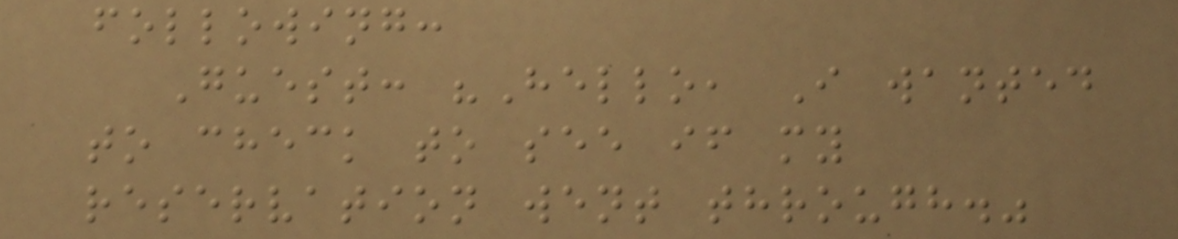following:
Guest: "Hello, I wanted
to check to see if my
reservation went through."
